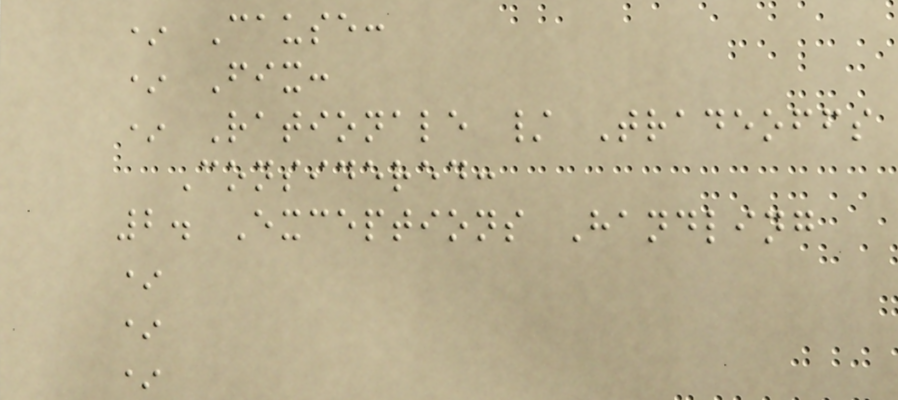* Cause:
* Fix:
* Rationale / Tradeoffs
Considered:
2. Exceptions Handling
*
*
*
